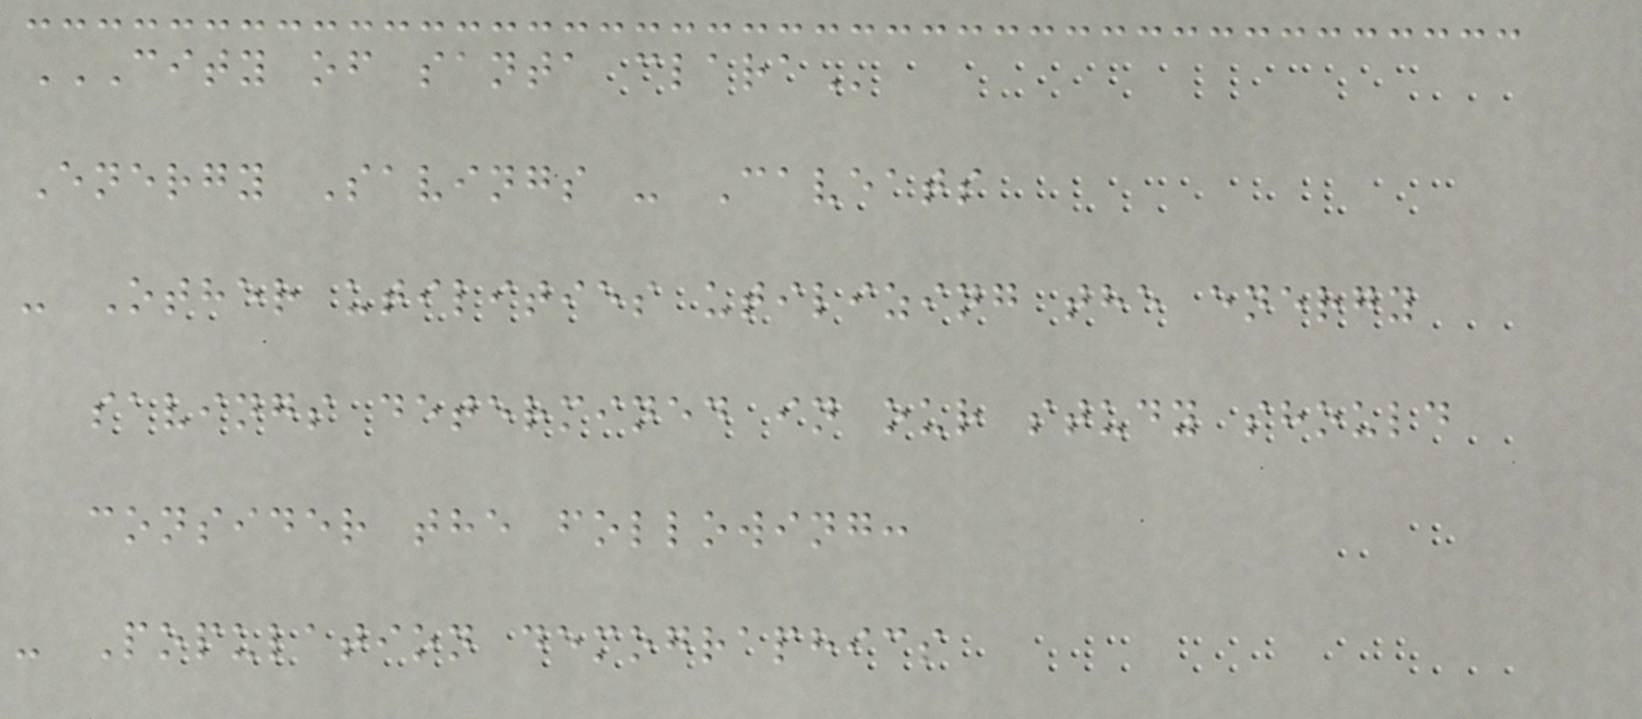CITY OF SANTA CLARA
Energy Savings - Caveats
- Other utilities utilizing the energy
savings determined in our study should
consider the following:
- Population demographics
